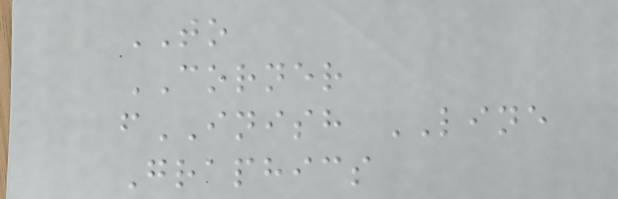TO
CORNER
fINISH LINE
Graphics
